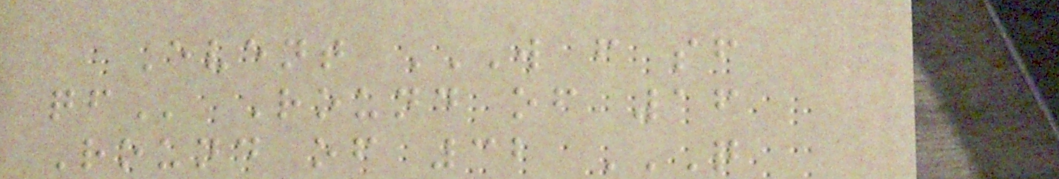Event W F SF
QF Round of 16
Round of 32 Q
